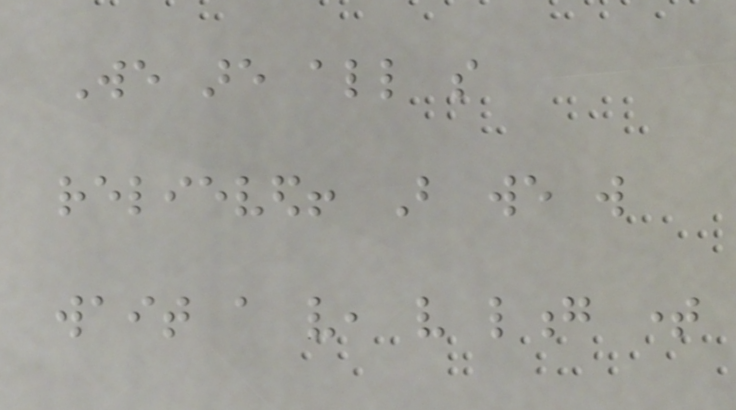We are all so
relieved! But we will
wait a very, very long time
